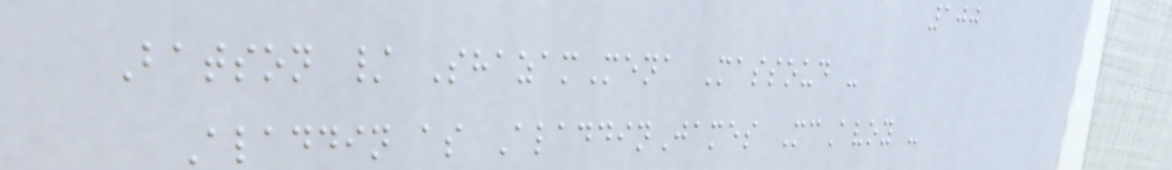100
Batson / ShazamMena Massoud -
Aladdin as AladdinJames McAvoy -
